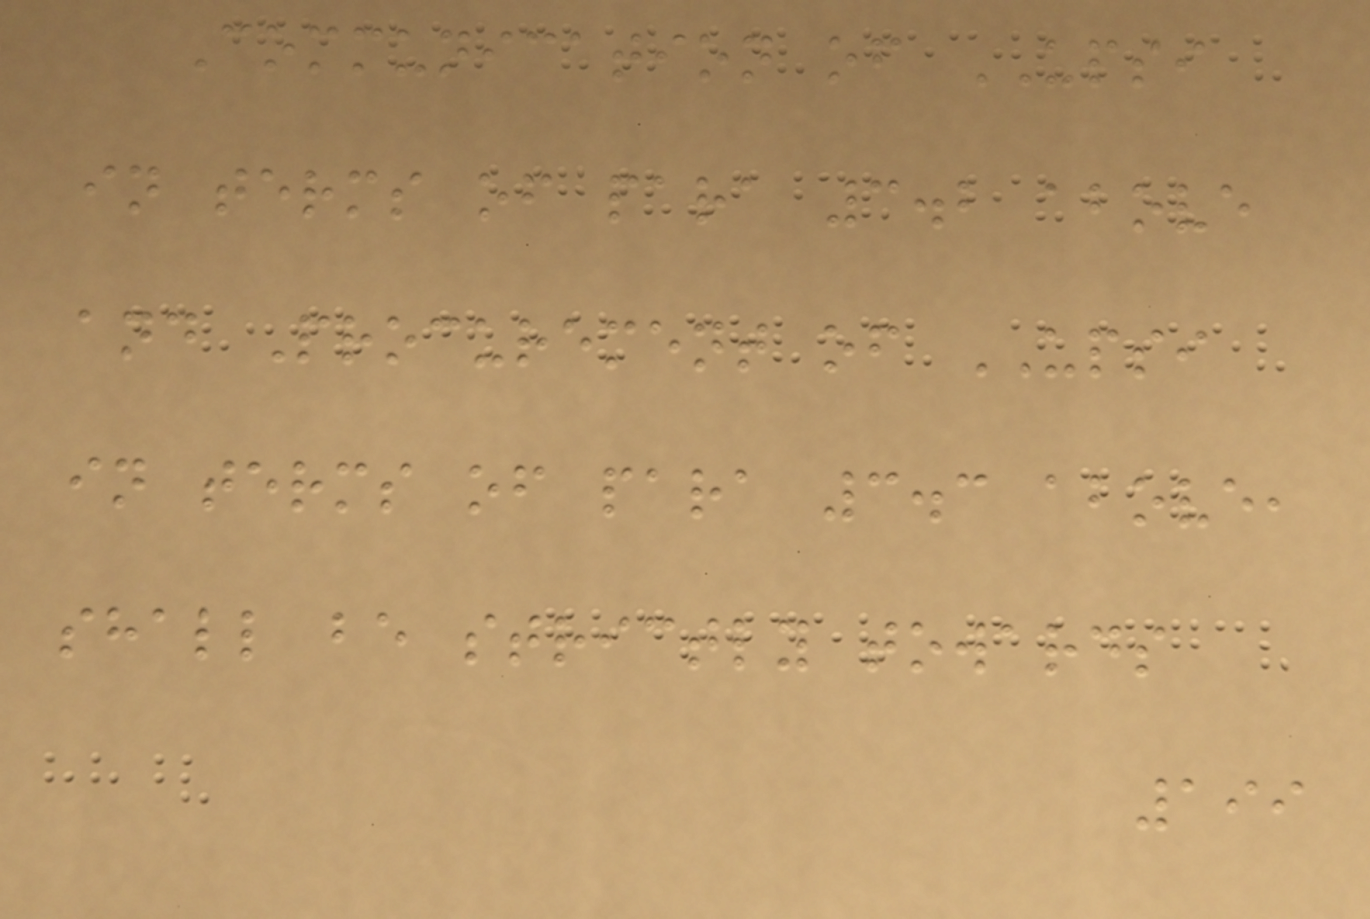Communication of UPSI
in terms of para 3.2 above
and Procurement of UPSI
in terms of para 3.3 above,
shall be strictly towards
199
